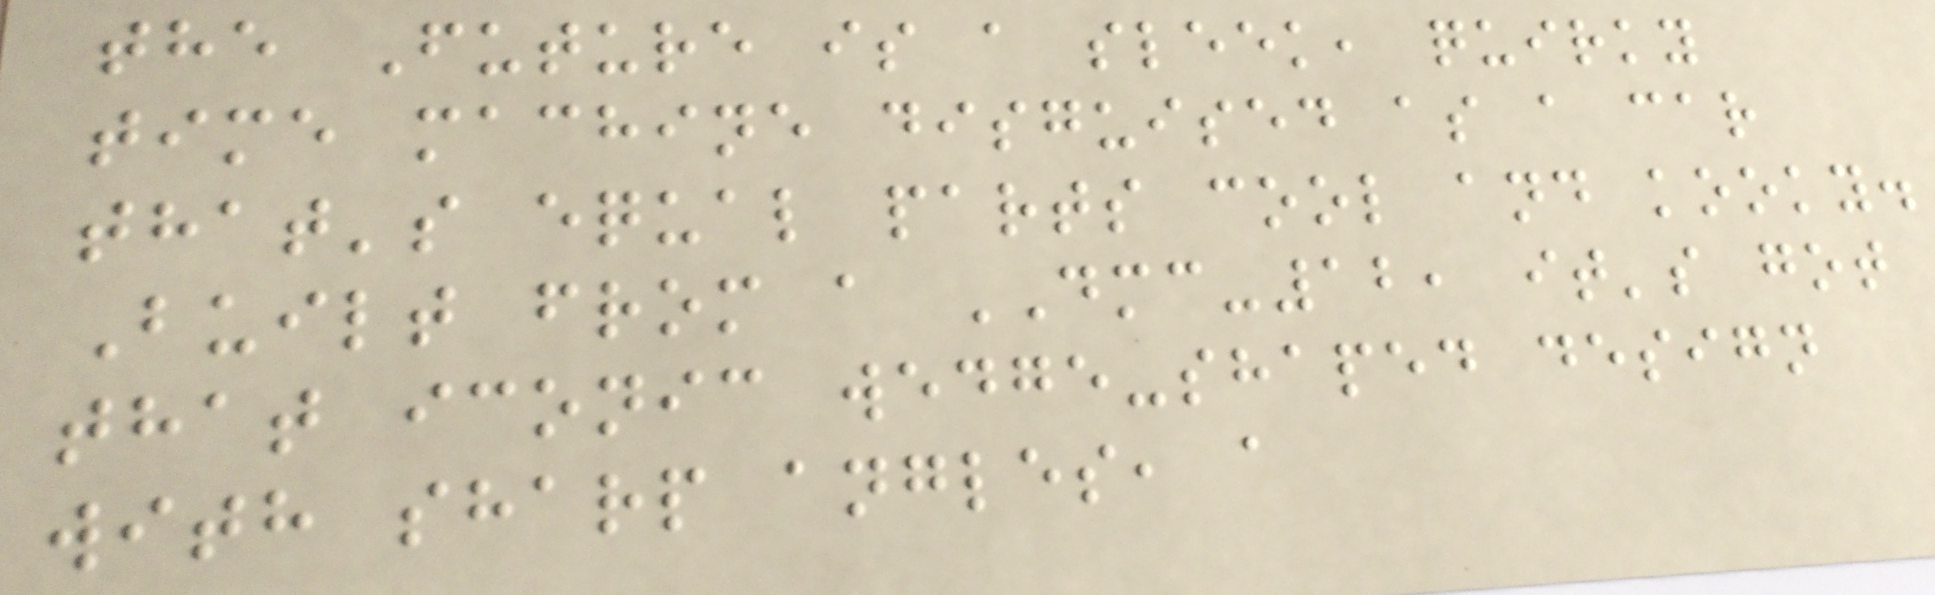the Future is a sleek, quirky
time machine disguised as a car
that's equal parts cool and kooky.
Built from a DMC-12, it's got
that iconic wedge-shaped design
with sharp angles, a
